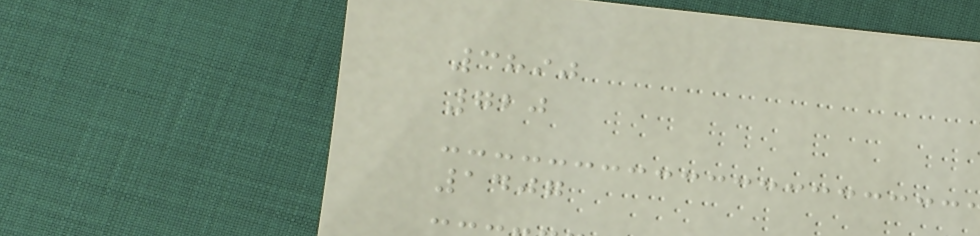3890
720
1407
